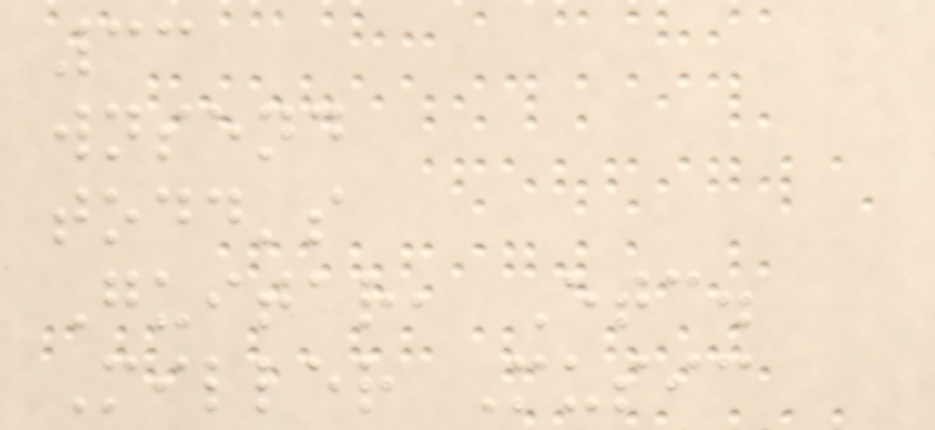33
wnsend
todd's
Guitar, Etc.
Miller Music
